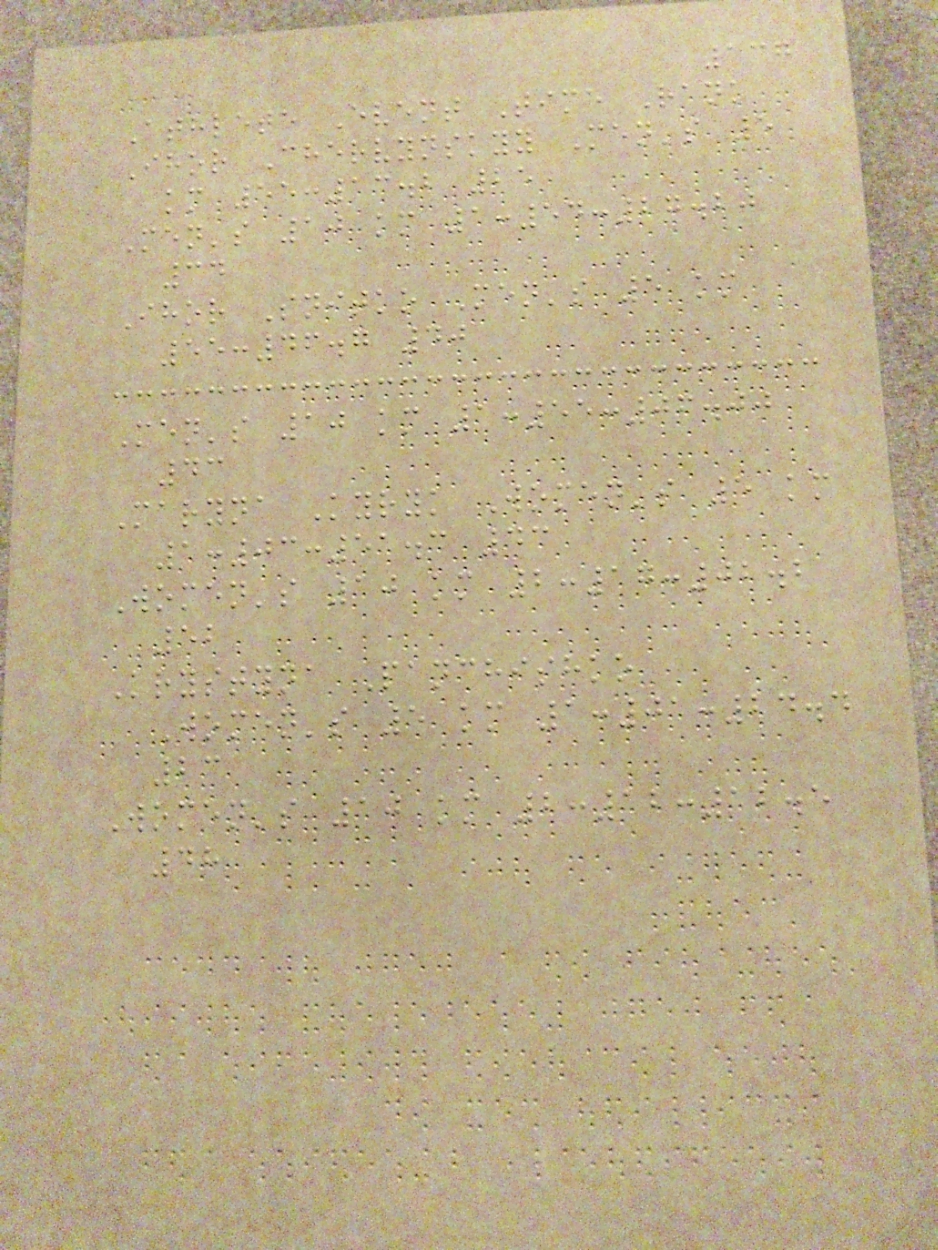137
Athlete Event Time Rank
Ihor Chervynskyy Men's 5
km 55:13.2 25
Men's 10 km 1:54:27.20
34
Ihor Snitko Men's 5 km
55:46.7 40
Men's 10 km 1:55:06.00
43
Maryna Kyryk Women's 5 km
1:03:51.3 43
Women's 10 km 2:17:02.2
52
Krystyna Panchishko
Women's 5 km 1:01:24.4
23
Women's 10 km 2:12:12.5
48
